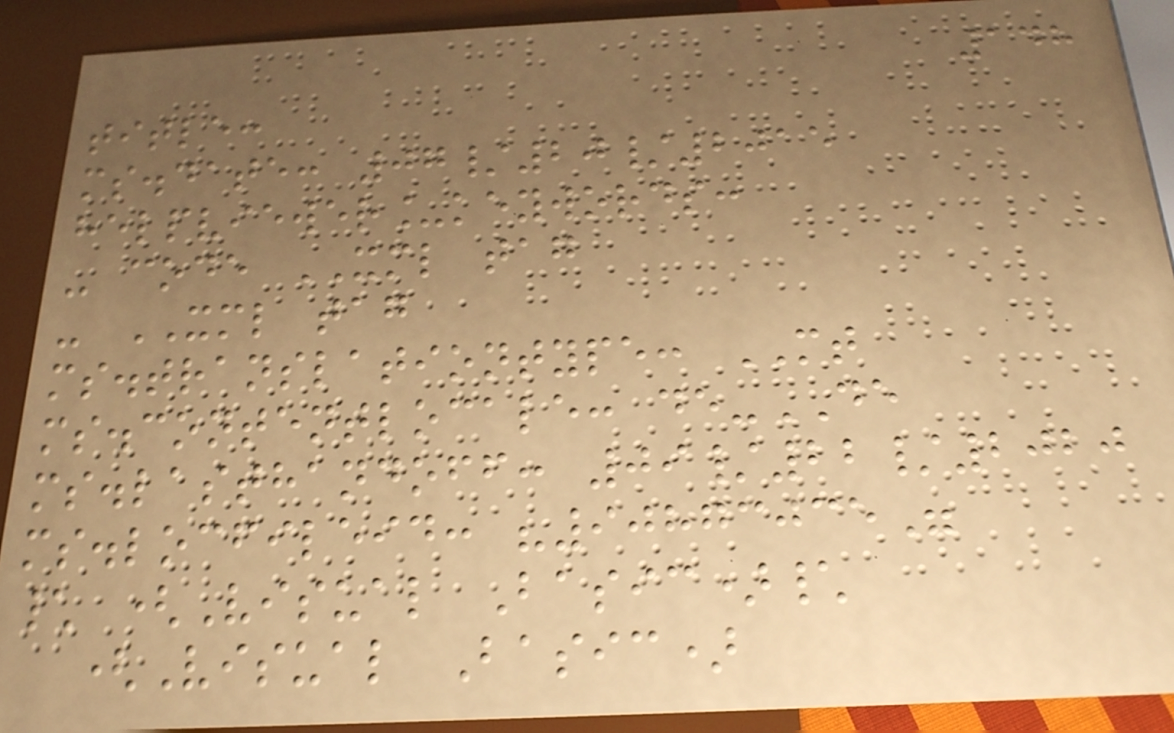148
title:
ms.date: 07/20/2015
helpviewer_keywords:
- code XML tag
- XML tag
ms.translationtype: MT
ms.contentlocale: de-DE
ms.lasthandoff: 09/22/2020
ms.locfileid: "90873035"
\ (Visual Basic)\
(Visual Basic)
